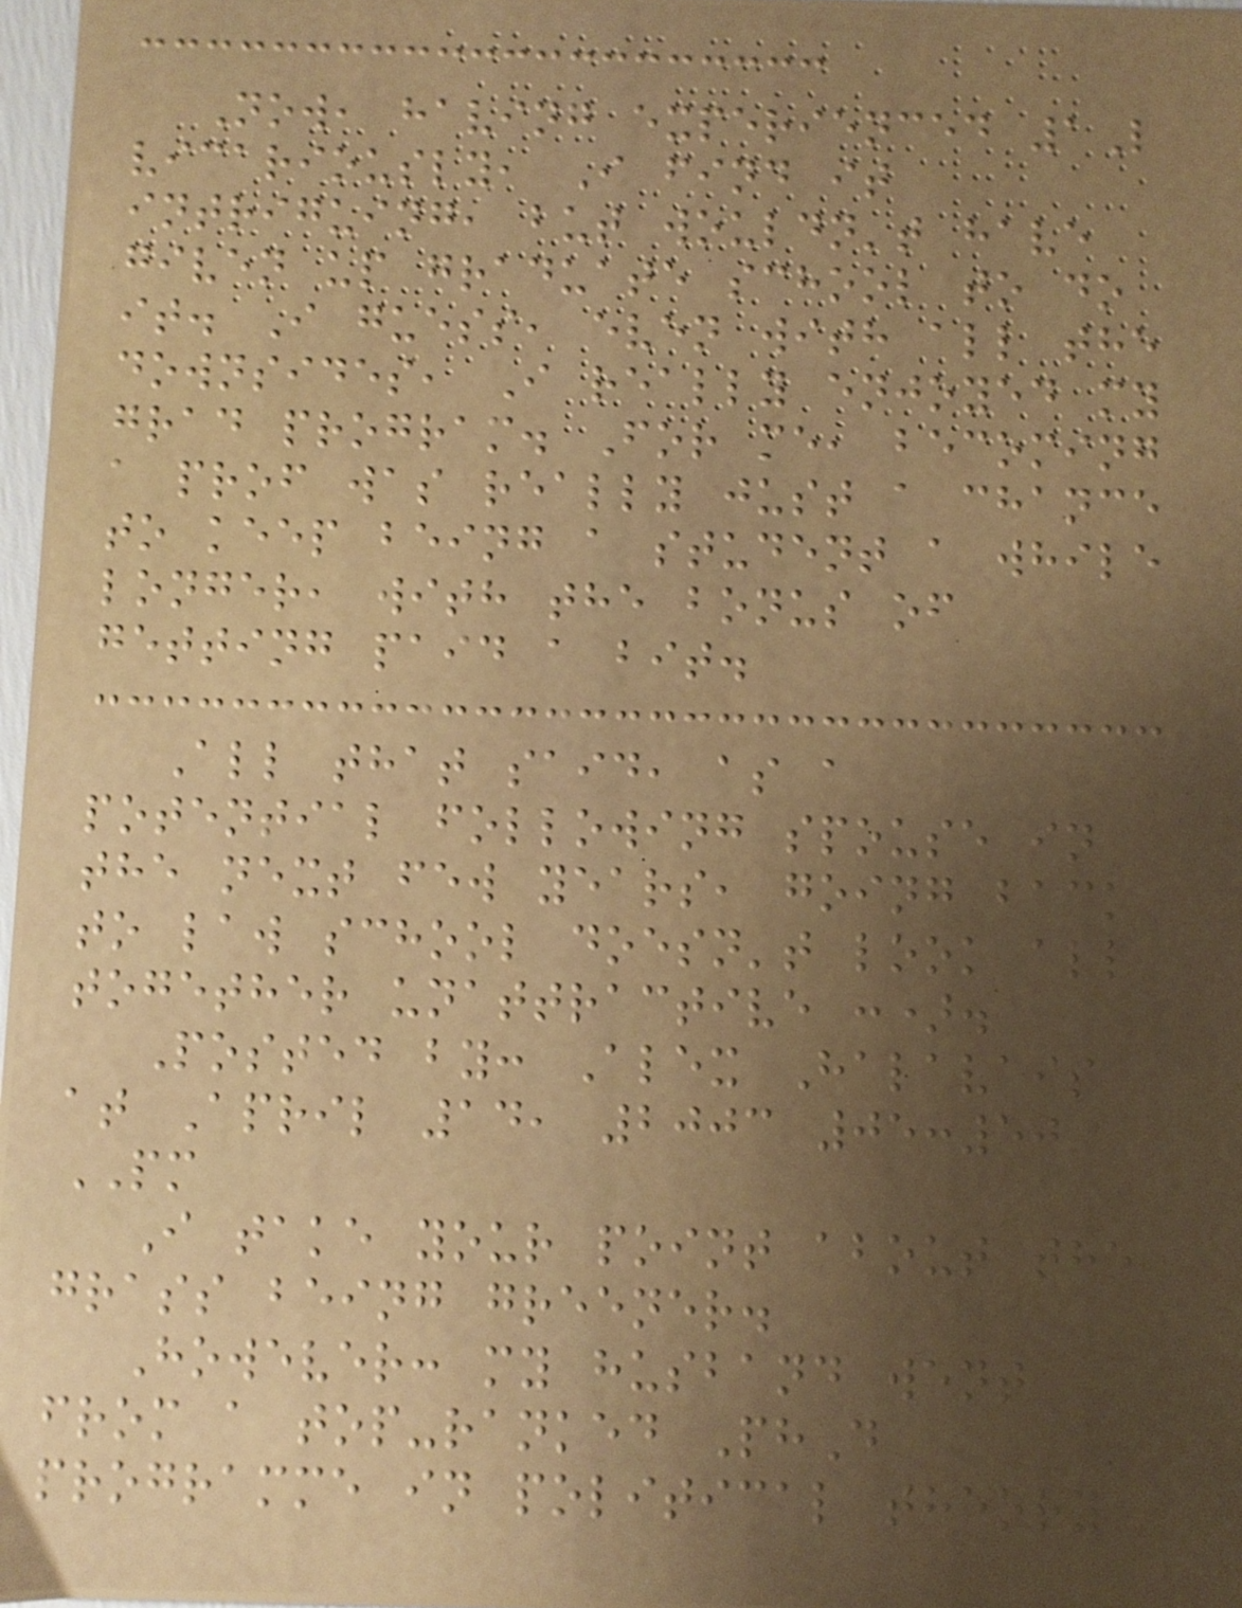Now, having experienced 1L
vicariously, I find it
intriguing, but wouldn't have
given up graduate school to do
it. I guess, even with all the
downsides, I really enjoyed my
grad program. For me, becoming
a prof was really just a chance
to keep being a student a while
longer, with the bonus of
getting paid a bit.
All that said, as a
potential following spouse in
the next few years, going back
to law school doesn't look all
together unattractive :).
Posted by: Alex Halavais
at April 14, 2003 05:50
PM
I take your point about the
grass being greener.
However: my husband went
from a top-ranked PhD
programme in political theory
